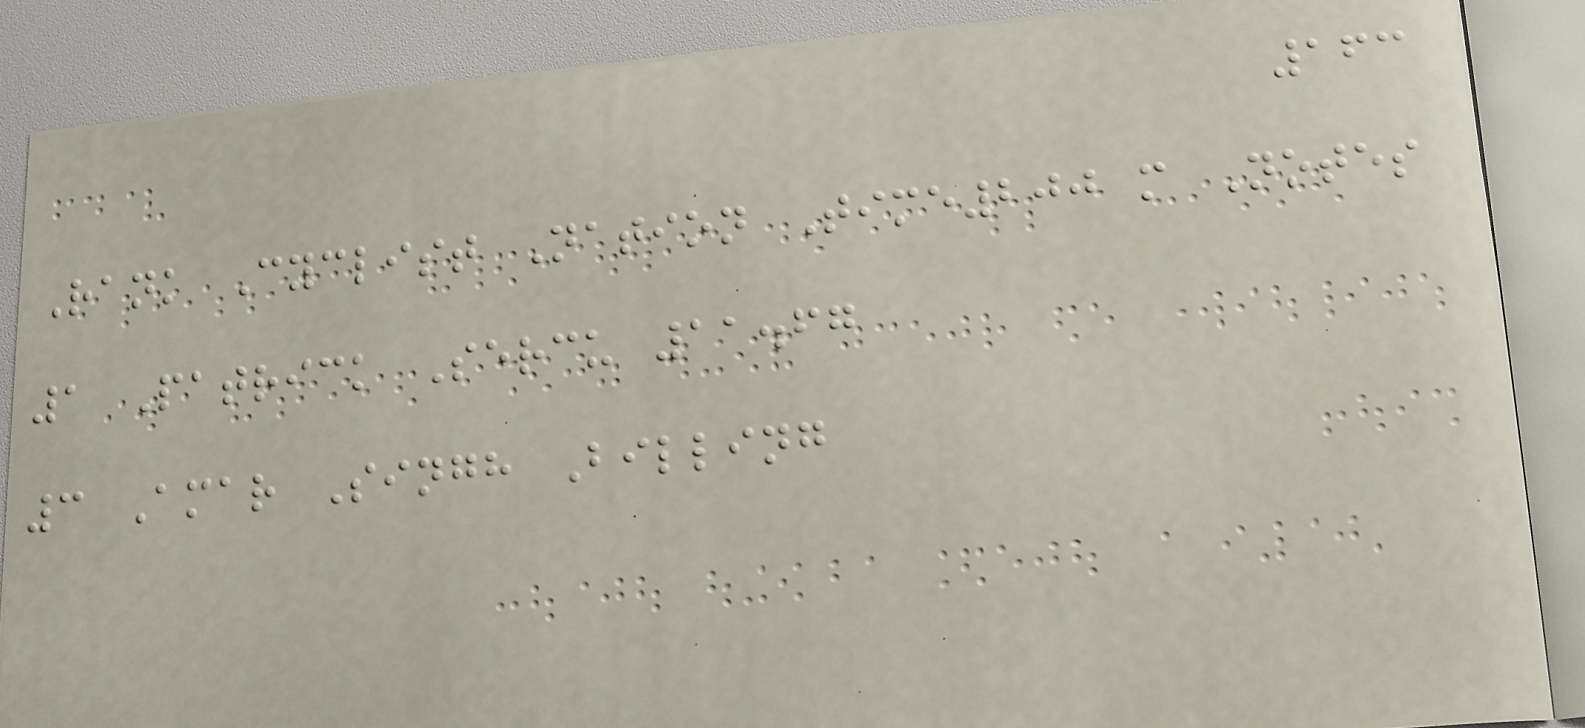163
Rank Cyclist Nation Time200 m Notes
1 Patrick Sercu 11.67
3 Amar Singh Billing
